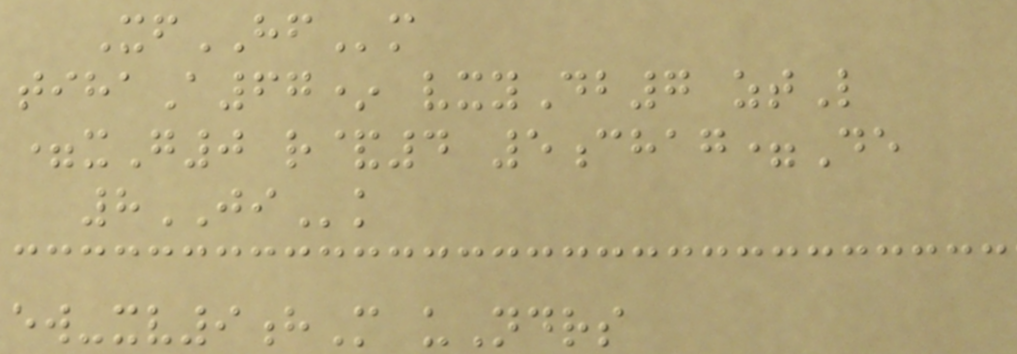XfHFm
tihaA67* vxyDb7 ztL
=xG0 r&4 5chag=De
8JIk
ew-xv9hM uNdrs
